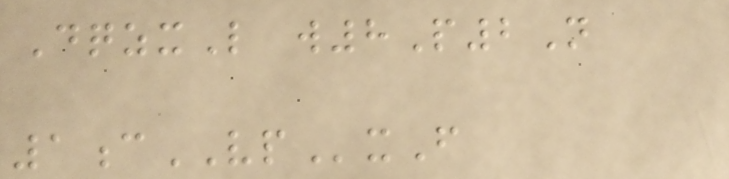DqzxL w8P2N
1cVPxF
